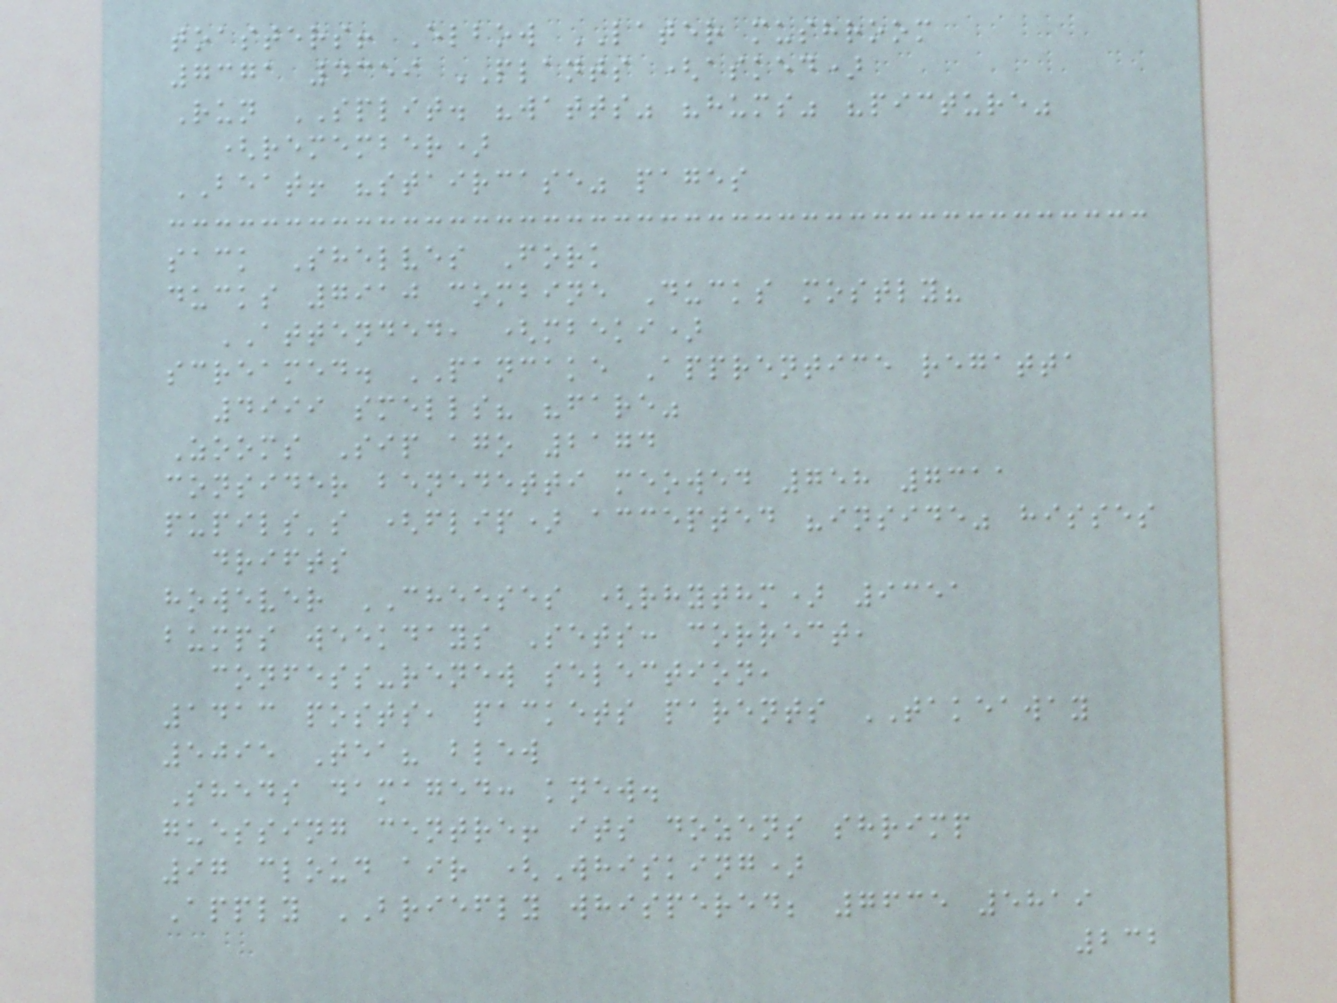toasters! Elbow LATER mushroom
7371 4359 PLANTS (asked)
Run SPLIT. "watts" "hums" "picture"
(remember)
BEAT! "staircase" pages
sack Shelves Fork
ducks 7910 combine Ducks mostly?
ATTENDED, (mbeki)
screamed. PANCAKE Apprentice regatta
4999 smells? "fare"
Zooms Sip ago 2174
consider benedetti meowed 758 7311
pupils's (flip) accepted "inside" hisses
drifts
however CHEESES (rhythm) 9351
bumps weekdays Sets: correct,
confess-renew selection,
1413 posts, packets parents TAKEAWAY
5095 Tea? blew
Sheds damaged: knew.
guessing centre! its dozens shrimp
97 cloud air (Whisking)
Apply BRIEFLY whispered; 7635 5819
232
